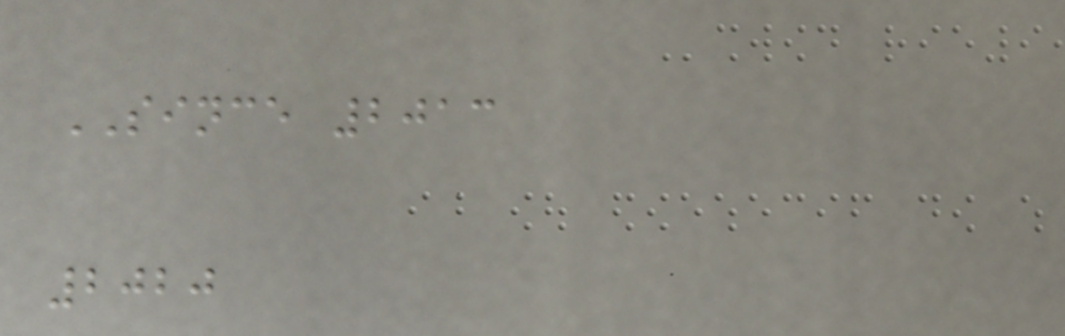SINCE 2013
2020
